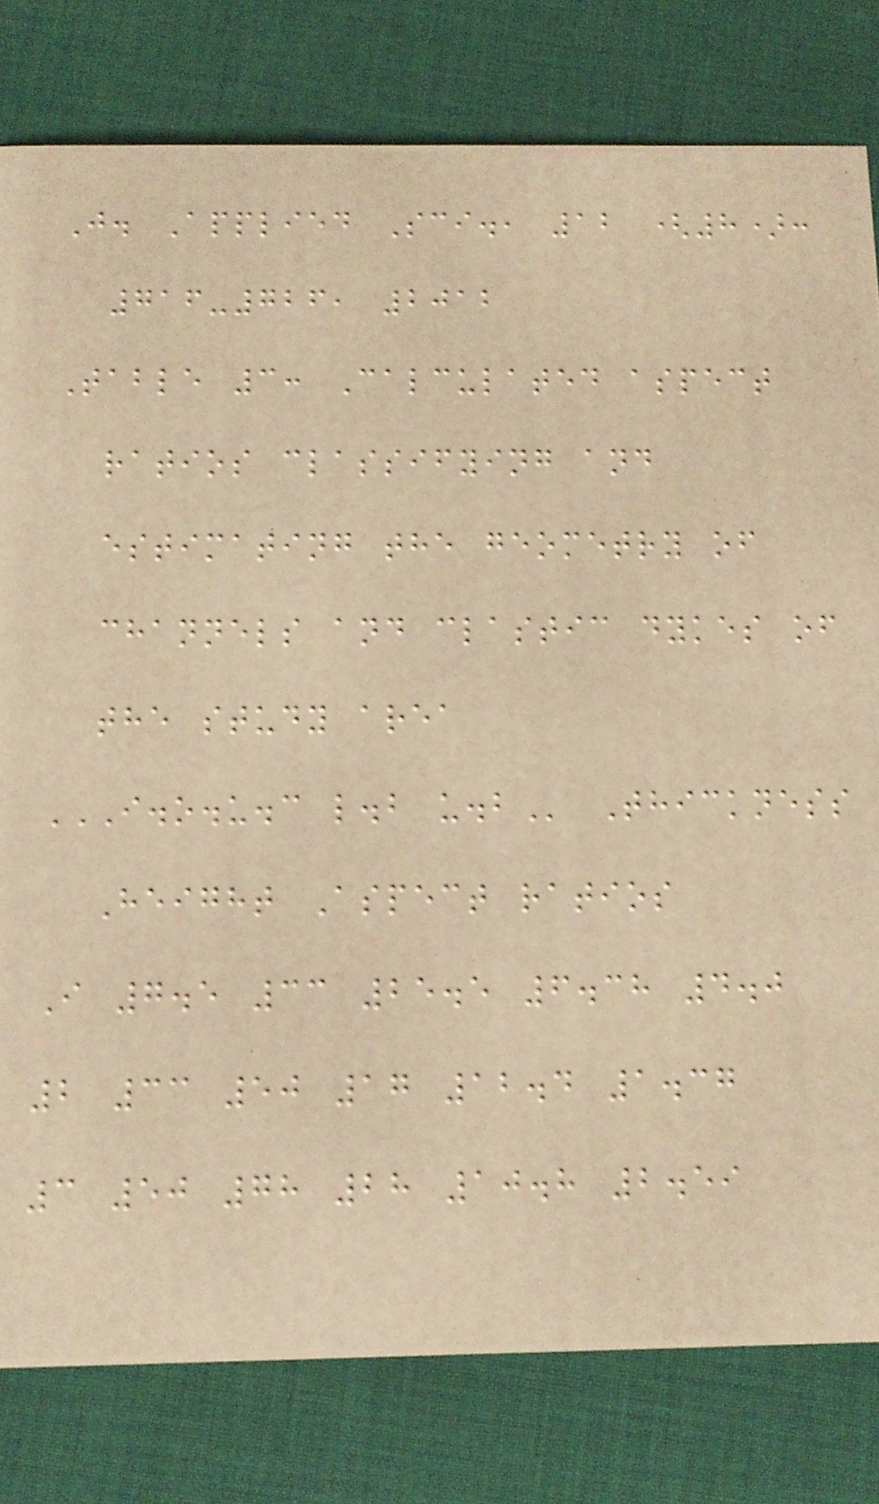J. Applied Sci., 12 (8):
716-726, 2012
Table 3: Calculated aspect
ratios classifying and
estimating the geometry of
channels and clastic dykes of
the study area
I.O.U.C L.B U.B Thickness
Height Aspect ratios
I 7.5 33 25.5 6.38 4.0
2 33 50 17 12.4 1.37
3 50 78 28 10.8 2.59
